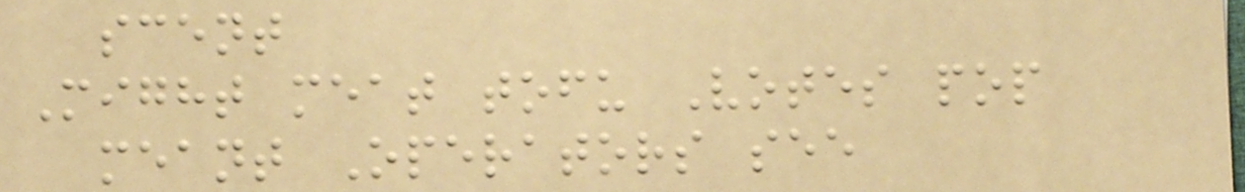scent
Might meat tofu Votes pop
meant Operators see
